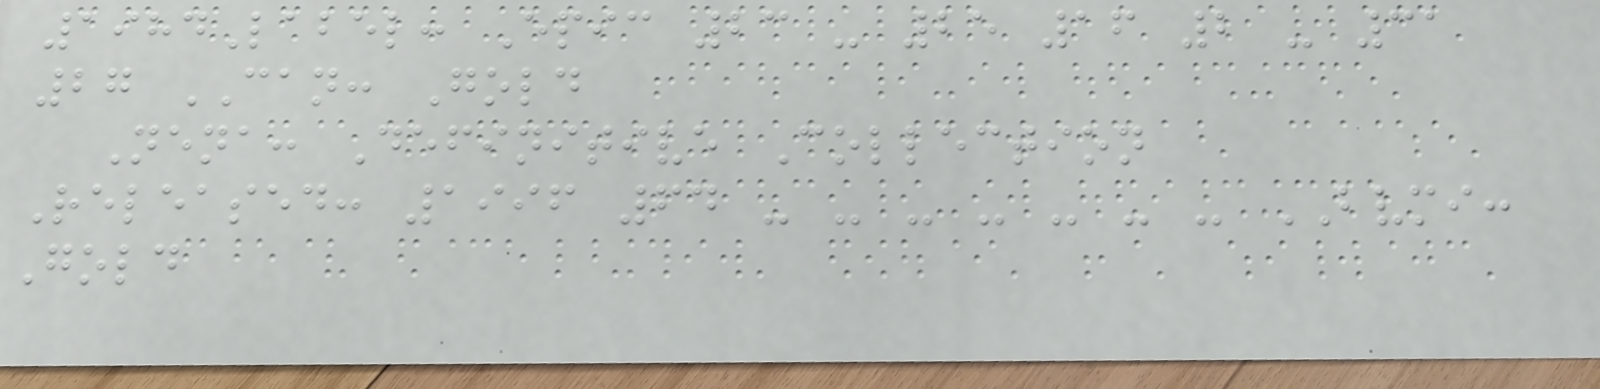1984Label: Epic 23 - 25 16 2 - 31
27 CAN: Gold
Nena: Definitive Collection
Released: 1996 64 - - - - - - - BVMI:
Gold
